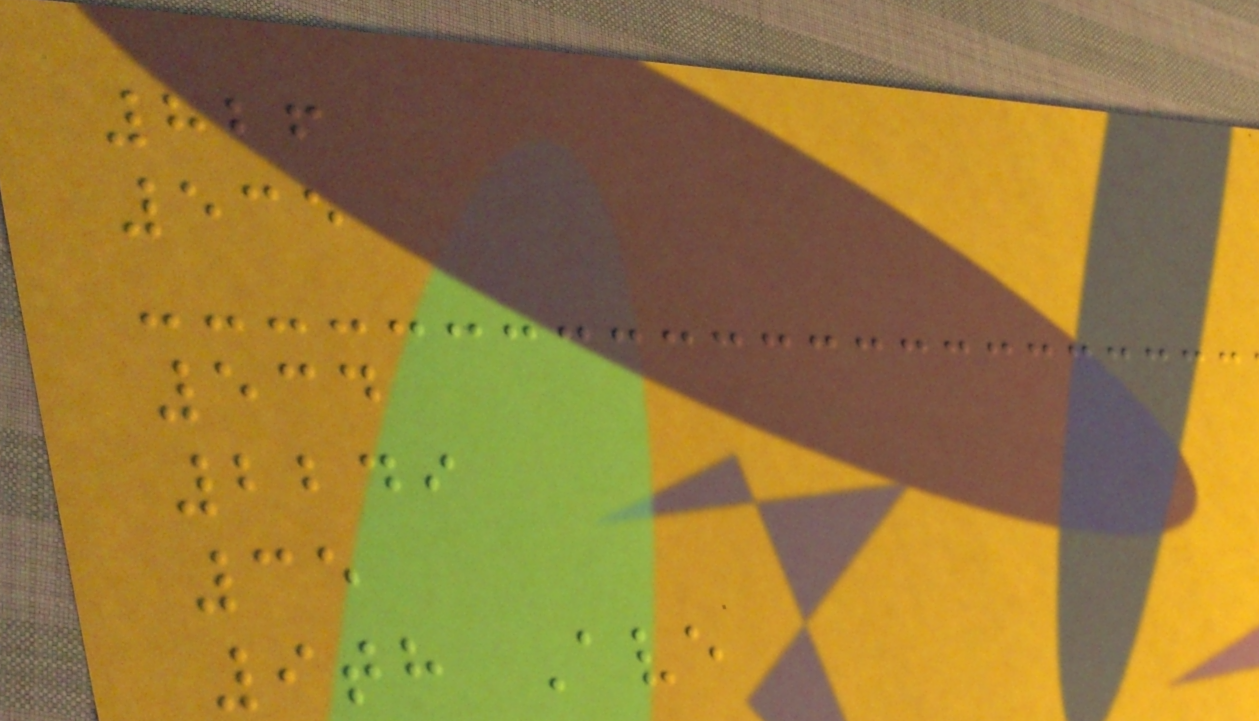826
535
534
2249
35
9th Ave
